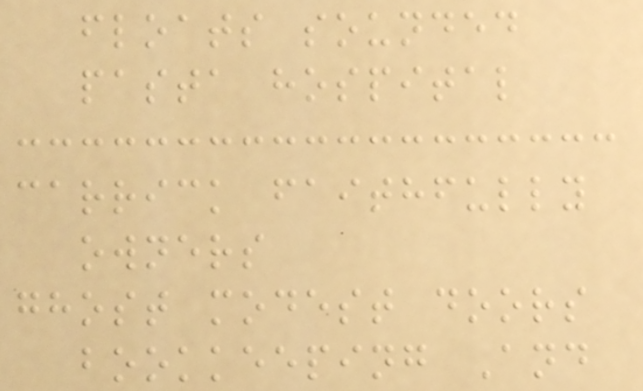floats sounded
pasta hospital
carrick faithfully
owners
ghost modest doors
bookkeeping And
